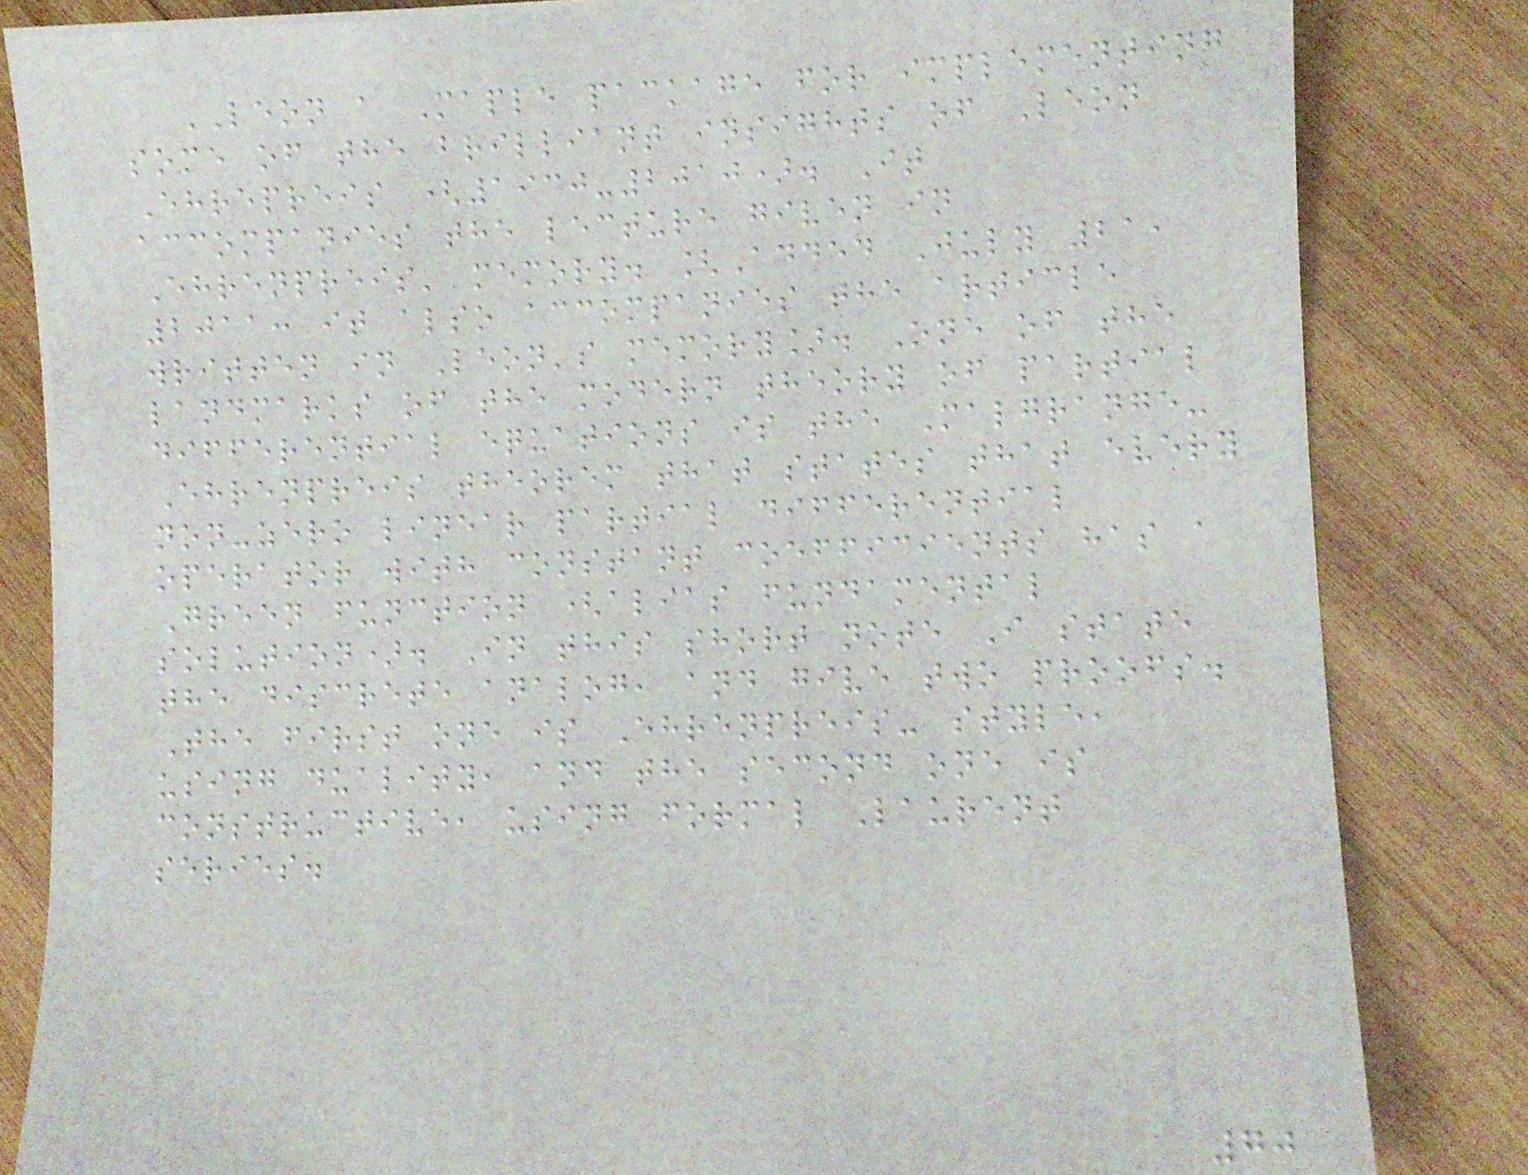LEON a Maple package for implementing
some of the brilliant insights of Leon
Ehrepreis (1930-2010). It
accompanies the lecture given in
Ehrenpreis' memory. [Added July 21,
2011: it also accompanies the article
written in Leon's memory]. One of the
landmarks of the modern theory of partial
differential equations is the Malgrange-
Ehrenpreis theorem that states that every
non-zero linear partial differential
operator with constant coefficients has a
Green function (alias fundamental
solution). In this short note I state
the discrete analog, and give two proofs.
The first one is Ehrenpreis- style,
using duality, and the second one is
constructive, using formal Laurent
series.
70
